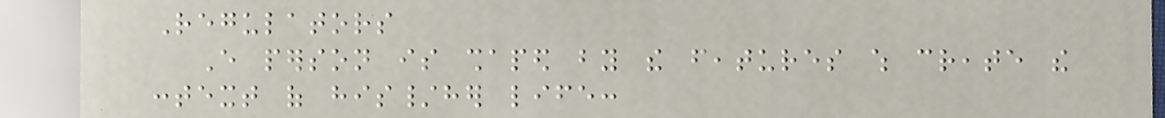Regulators
Every person is shaped by the features which create the
context of his/her life:
